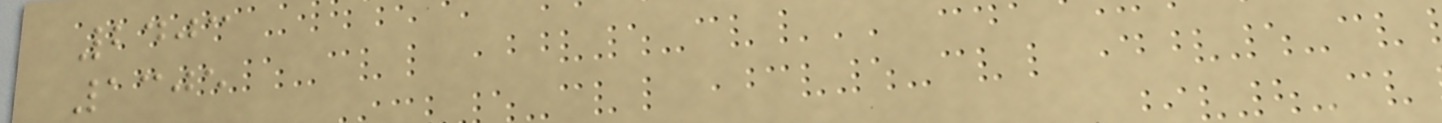2403
1305
